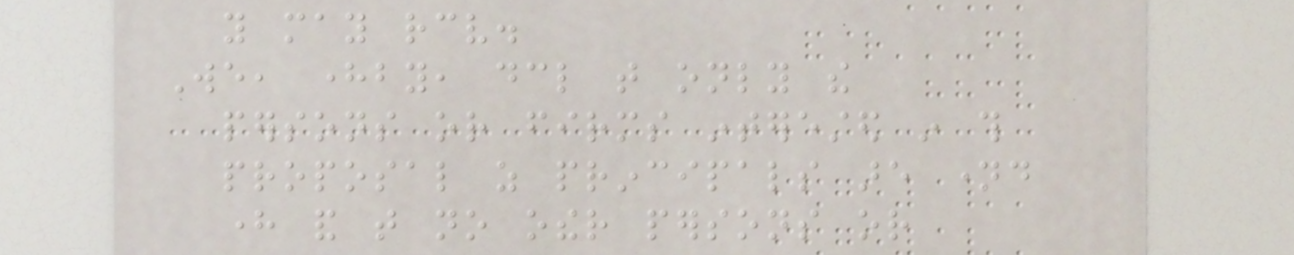you may receive.
We, hereby, declare that only the
persons or firms interested in this
proposal as principals are named
here and that no other persons or
